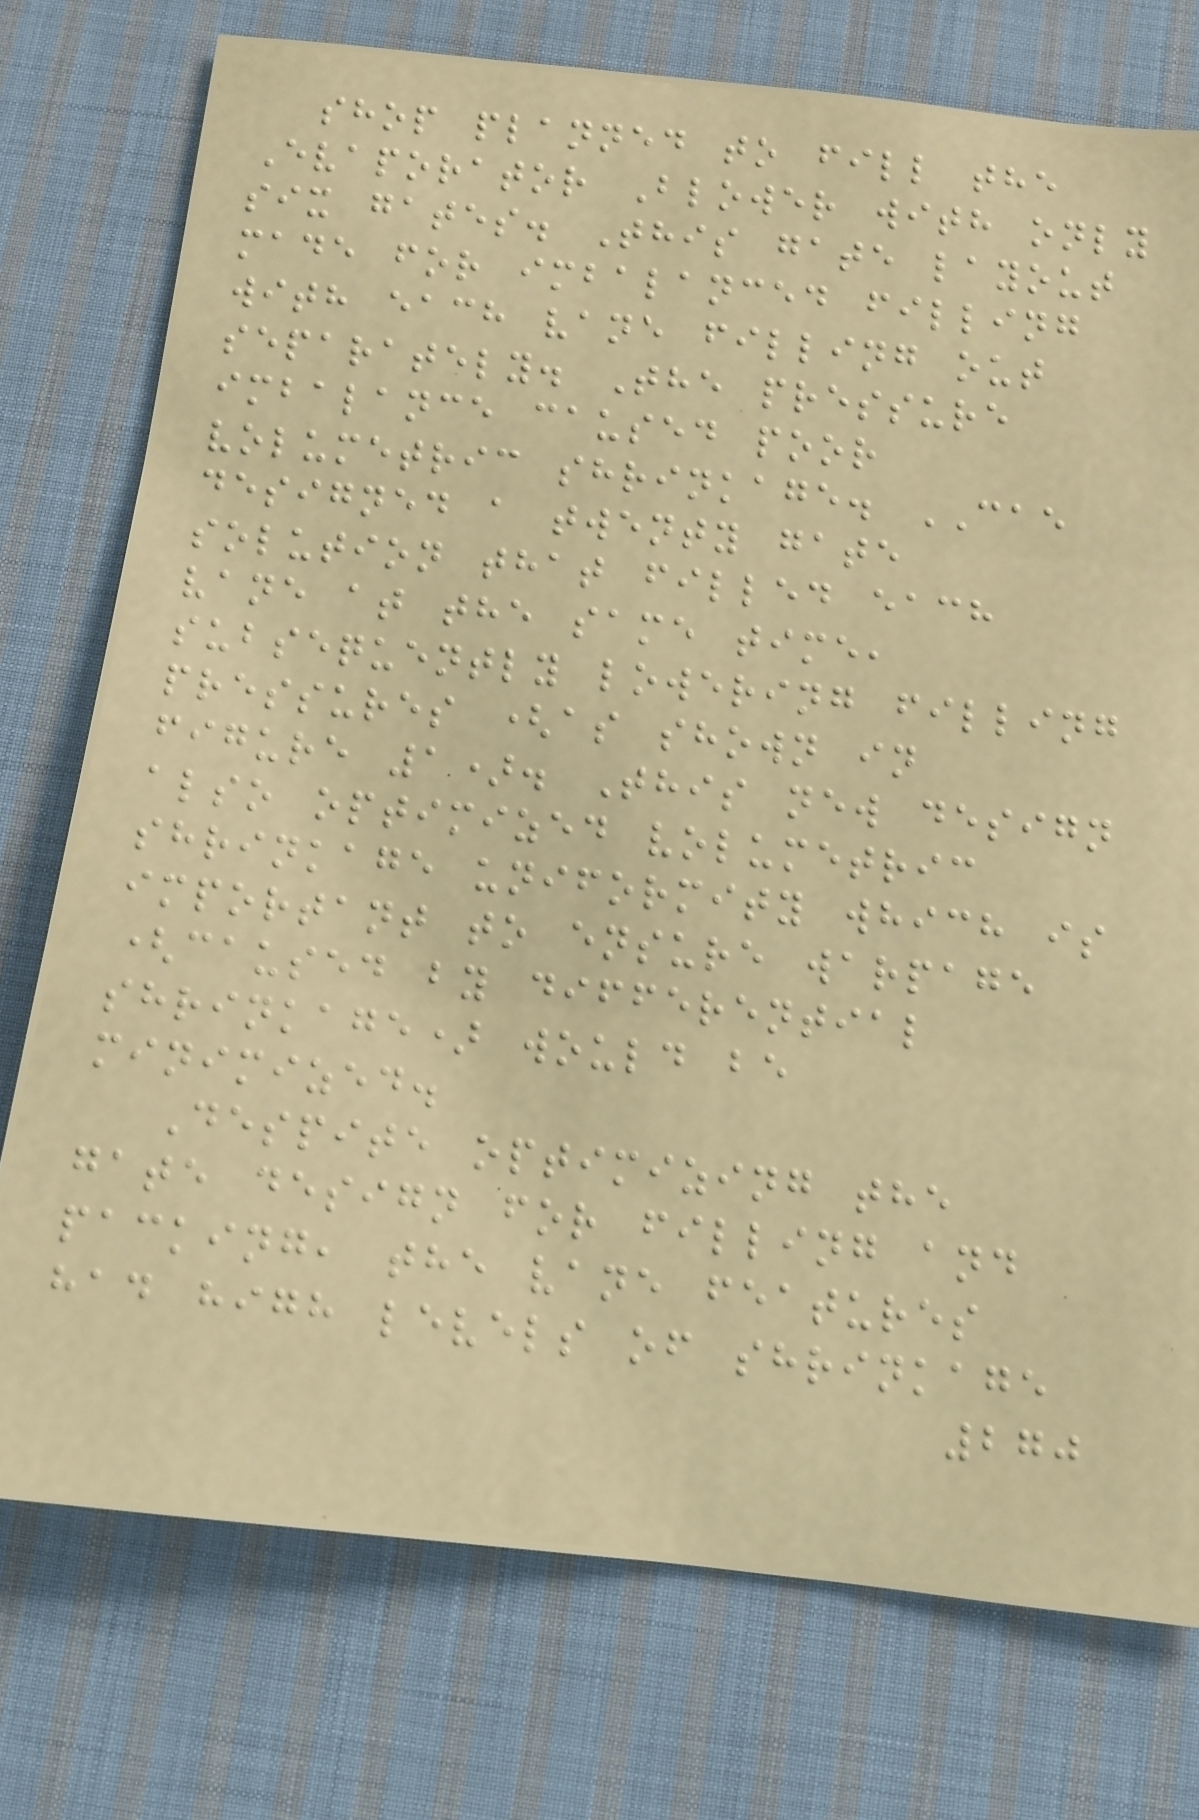shop planned to fill the
Evaporator Blower with only
six gates. This gate layout
made for imbalanced filling
with each vane filling out
separately. The pressure
imbalance caused poor
volumetric shrinkage. CAE
designed a twenty gate
solution that filled each
vane at the same time,
subsequently lowering filling
pressures (as shown in
figure 1). This new design
also optimized volumetric
shrinkage uniformity which is
important to ensure warpage
(caused by differential
shrinkage) would be
minimized.
Despite optimizing the
gate design for filling and
packing, the vane features
had high levels of shrinkage
270
